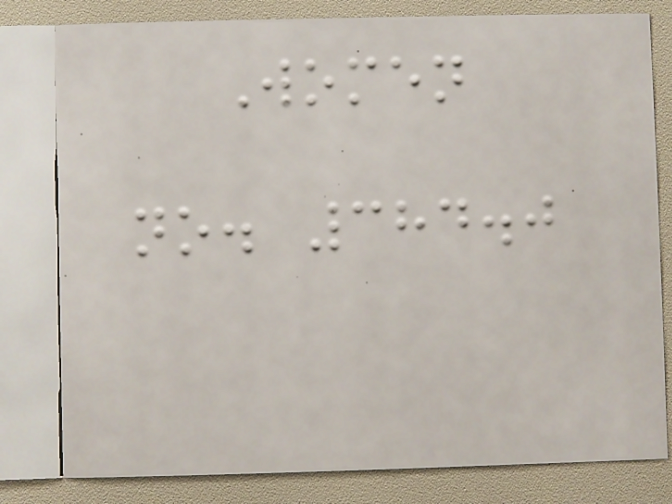Women
no. 384.0
